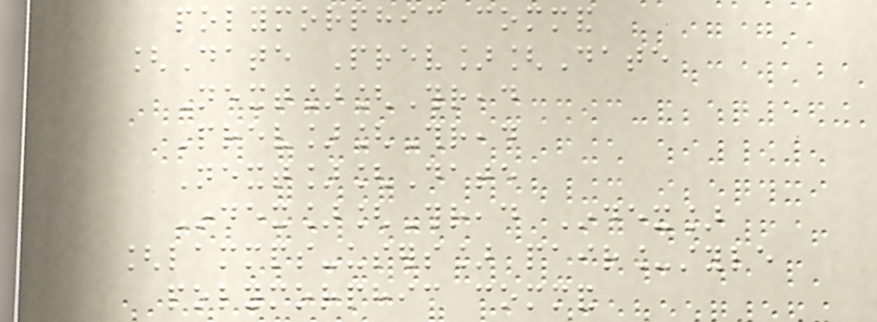polymorphic command
[Date Prev][Date
Next][Thread
Prev][Thread
Next][Date
Index][Thread Index]
[lammps-users] pair_style
polymorphic command
